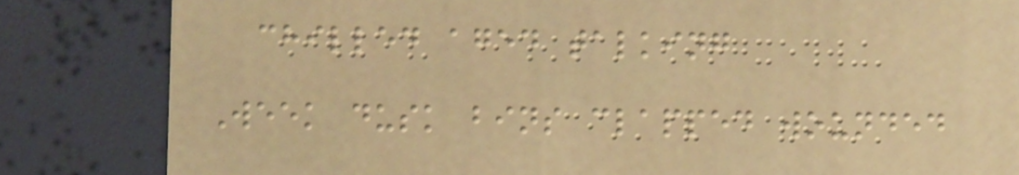chilled aged talking
Week dusk bins clapped wounded
